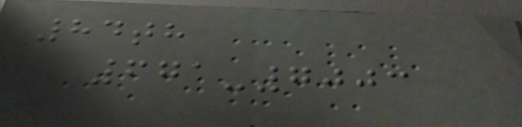84th
671-7003
